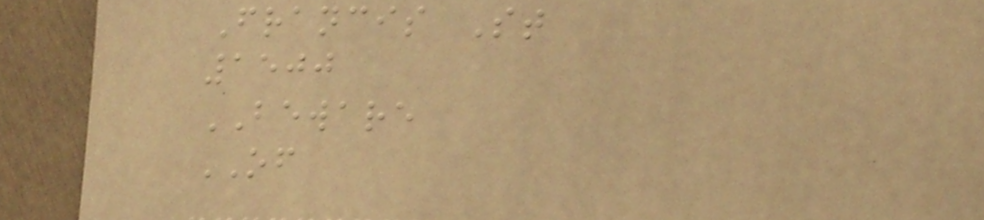Francis St
1500
BEWARE
OF
